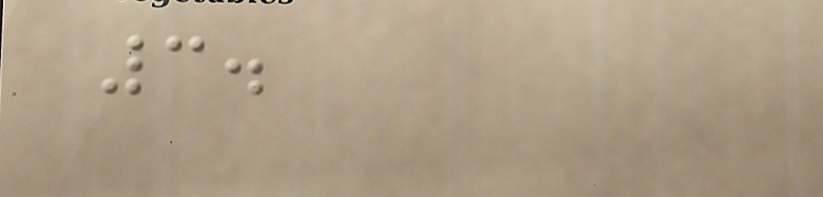3.
